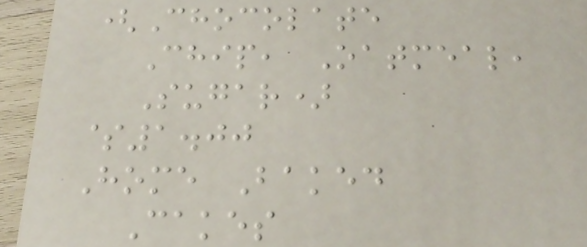(Chocolate
Chip, Oatmeal,
Sugar)
$1.00
Home Baked
Cakes
